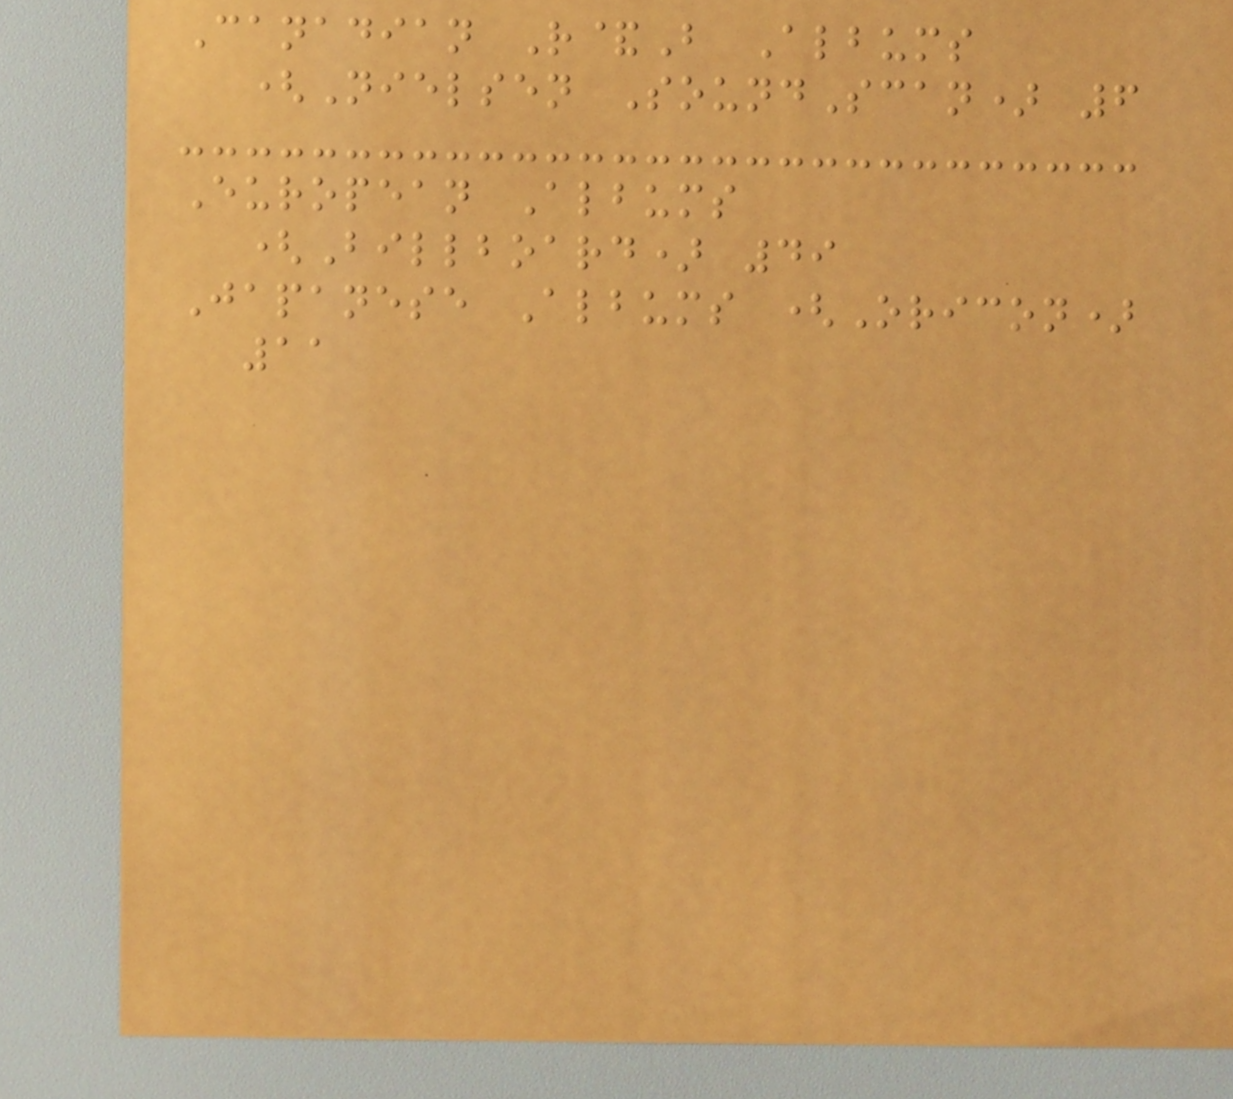Canadian R&B Albums
(Nielsen SoundScan) 6
European Albums
(Billboard) 49
Japanese Albums (Oricon)
11
